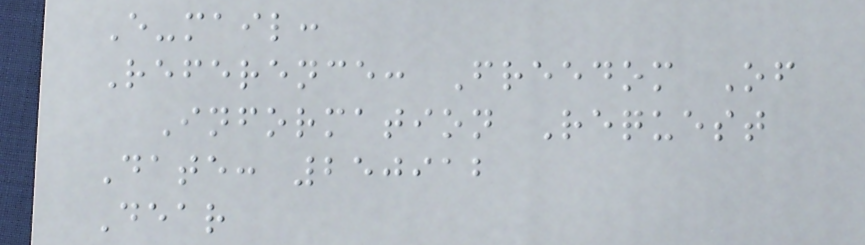E-mail:
Reference: Freedom Of
Information Request
Date: 250912
Dear
